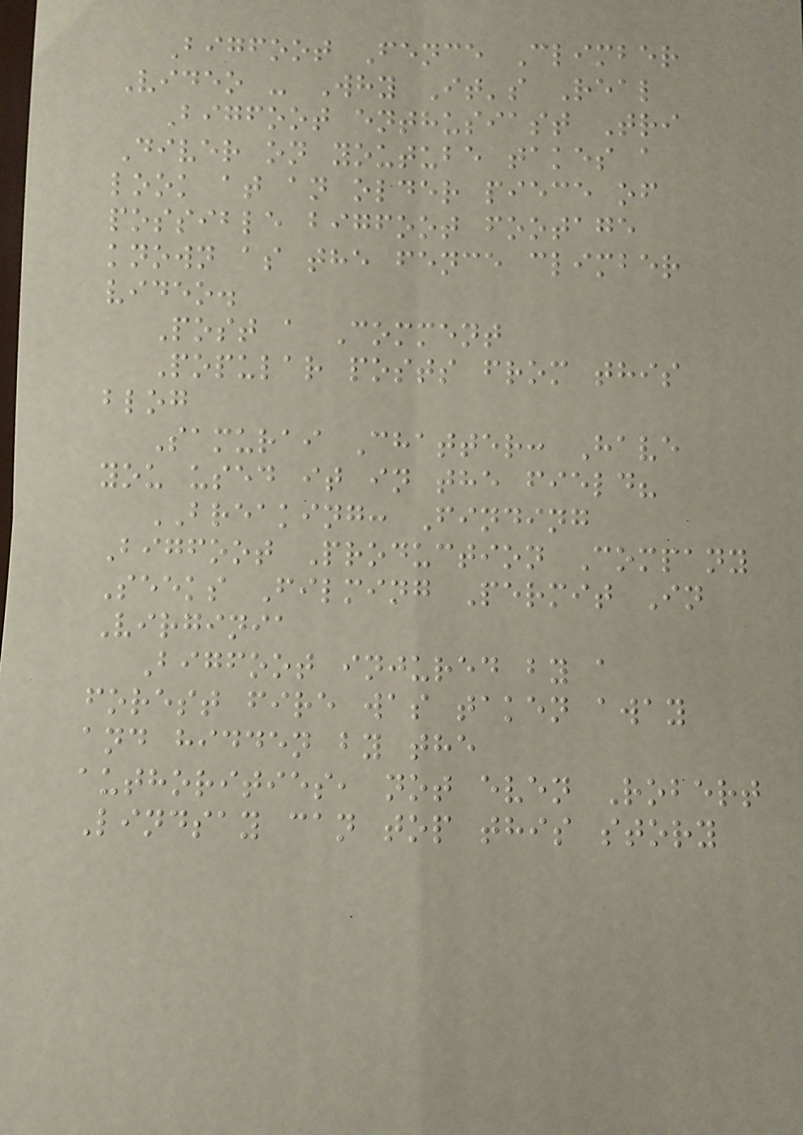Bigfoot Fence Climber
Video - Why It's Real
Bigfoot enthusiast Tri
Diver on youtube takes a
look at an older piece of
possible bigfoot footage
known as the fence climber
video.
Post a Comment
Popular posts from this
blog
Samurai Chatter: Have
you used it in the field?
BREAKING: Finding
Bigfoot Production Company
Seeks Filming Permit In
Virginia
Bigfoot injured by a
forest fire was taken away
and hidden by the
authorities, not even Robert
Lindsay can top this story
